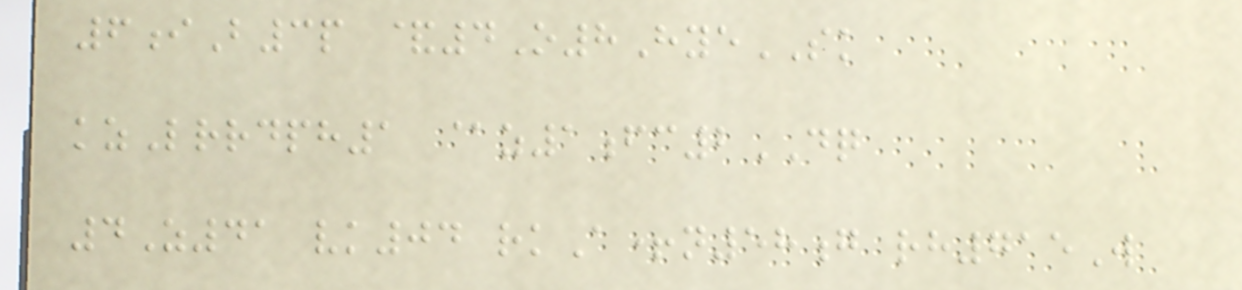6iB3p &4O8HyeSK
kzLrrdph1 @z1fc2DQ
4Z41 vk04 rkA+n58g rh715W
